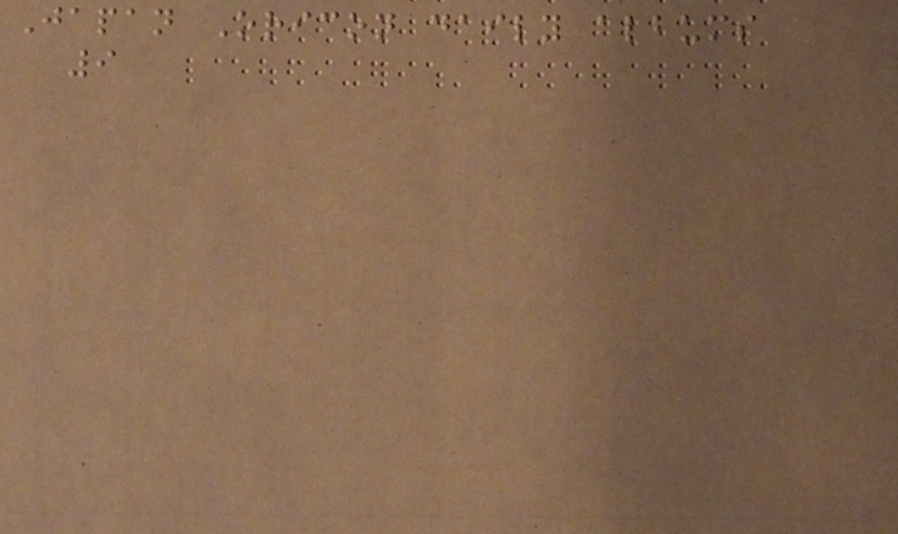Japan Oricon daily albums
9
